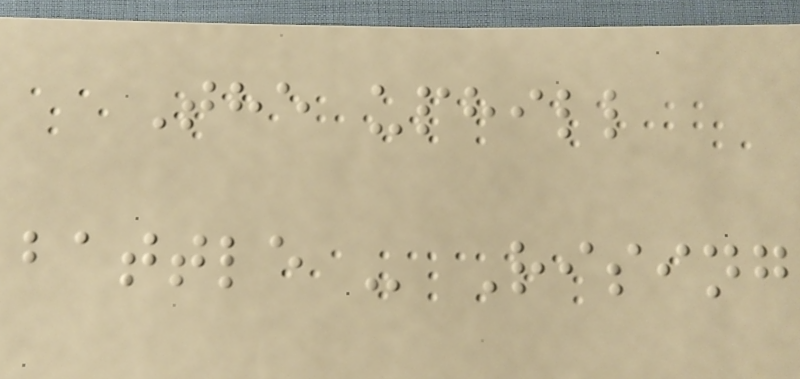The uphill
battle - Rising
